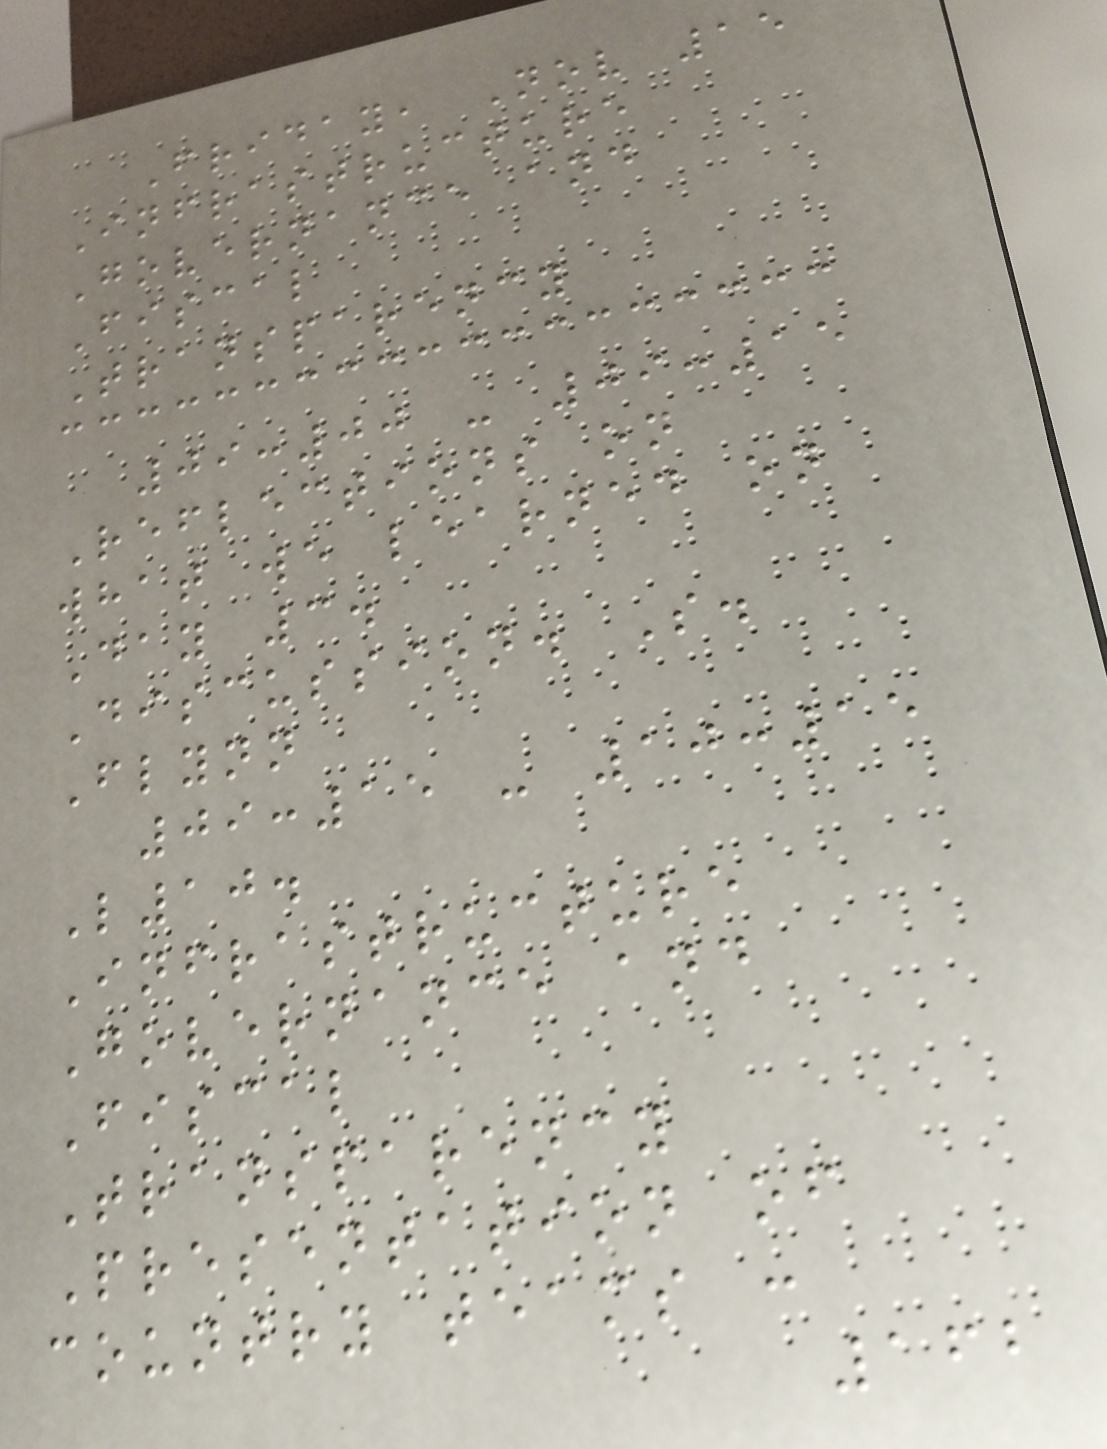Friday, Nov 15
Infrastructure
Governance and
Fiscal
Transparency
09:00 - 09:15
Reflections on
what we learned on
Day 3.
Discussion. S.
Flynn
09:15 - 10:15
L10.
Infrastructure
Governance and
Fiscal
Transparency
Presentation of
country teams :
162
